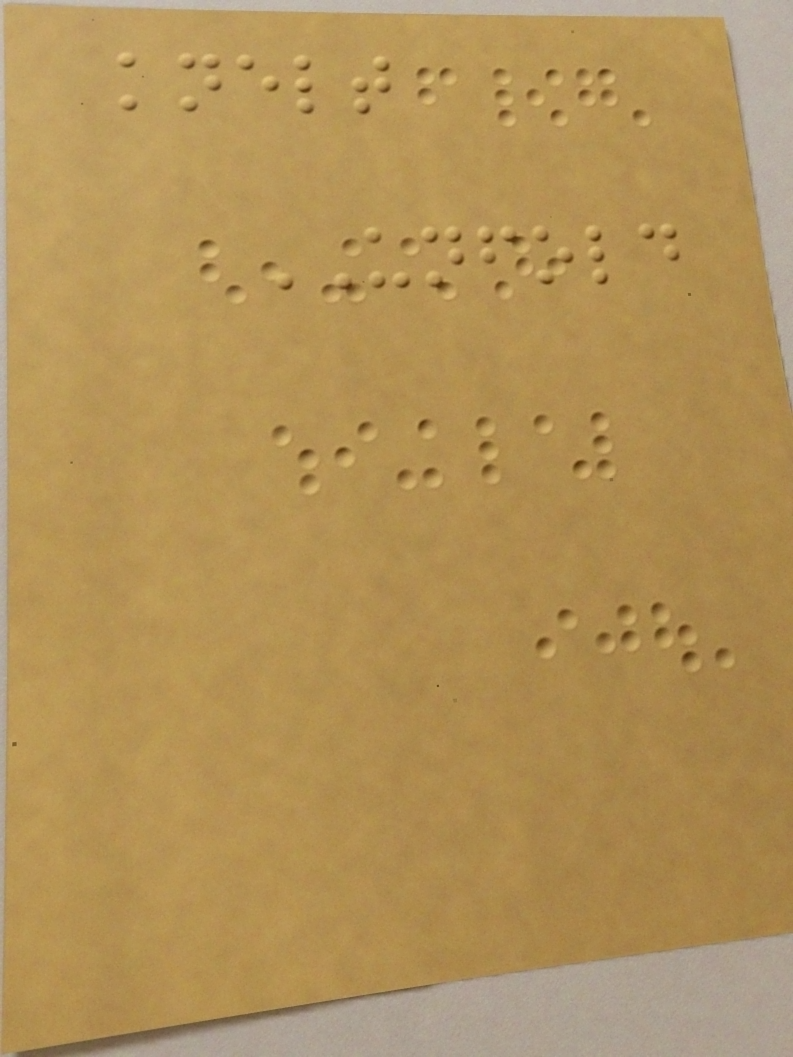knelt
UNFOLD
